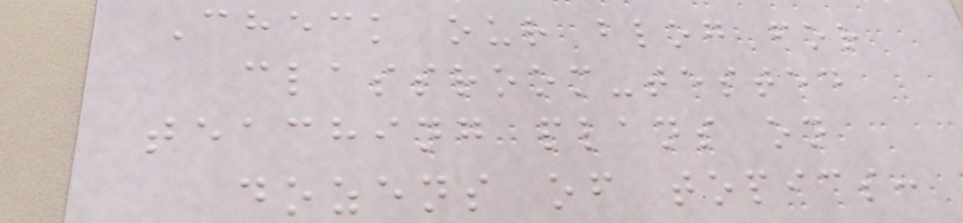Check our blog for
classroom-tested
teaching plans on
dozens of topics:
